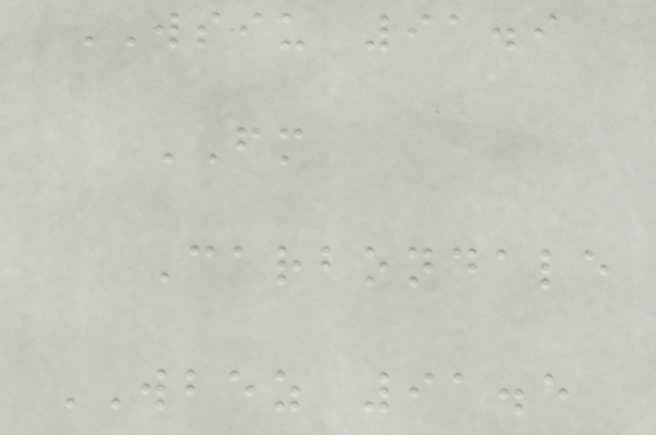WSIU 91.9
FM
Carbondale
WBEZ 91.5
